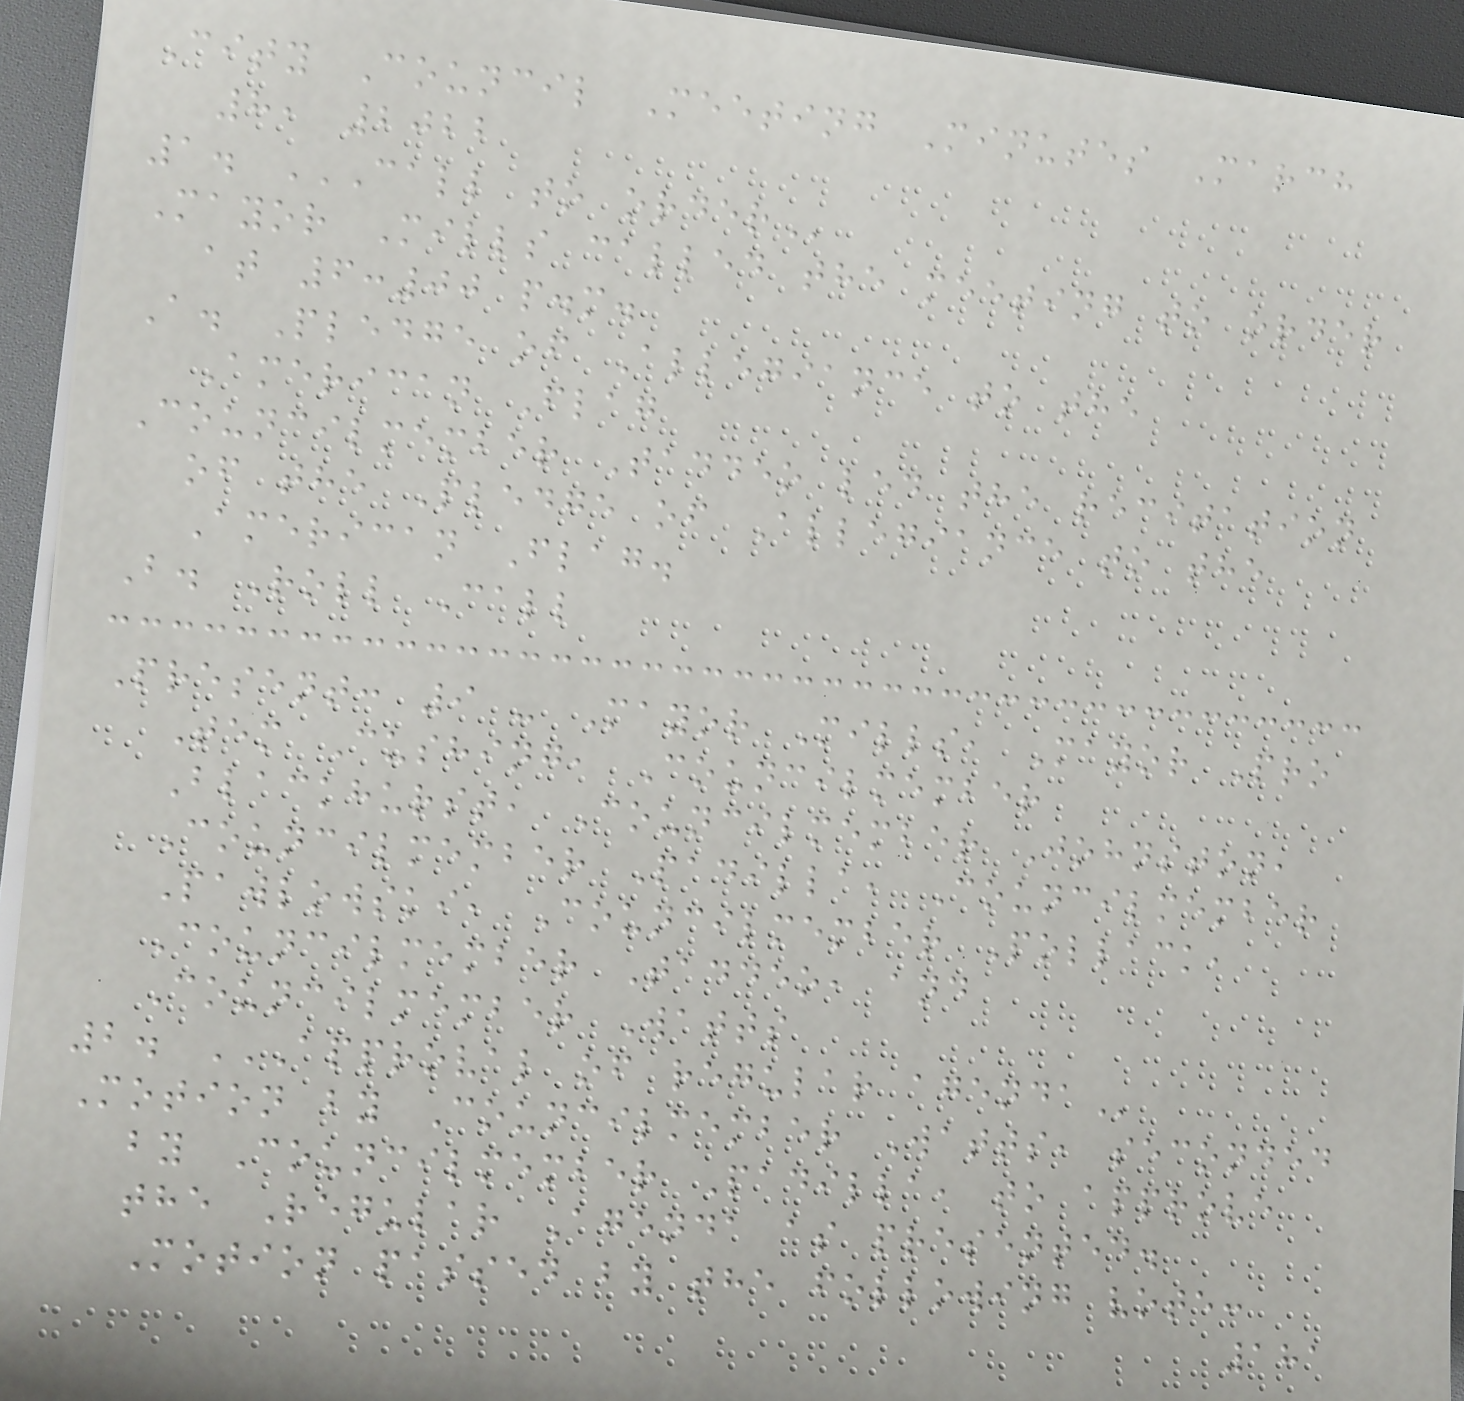City Council Meeting Minutes March
8, 2022
1. CALL TO ORDER
Mayor Mills called the meeting to order
at 6:00 p.m.
A. Pledge of Allegiance to the
American Flag
Councilmember Taddeo led the recitation
of the Pledge of Allegiance to the
American Flag.
B. Roll Call
Present: 9 - Mayor Mills, Mayor Pro
Tem Cushing, Councilmember
Blackhurst, Councilmember Johnston,
Councilmember Padilla, Councilmember
Pawlowski, Councilmember Pollack,
Councilmember Taddeo, and
Councilmember Watts
2. APPROVAL OF REGULAR AGENDA
Motion by Councilmember Watts, seconded
by Councilmember Padilla, to approve
the Regular Agenda as presented.
Motion passed by the following vote:
181
